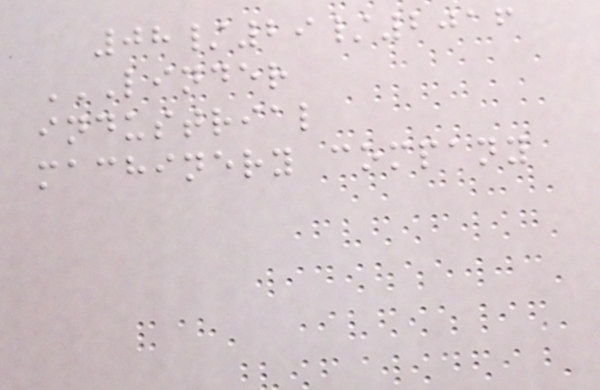08/29/2016
LINDER
INDUSTRIAL
MACHINERY COMPANY
